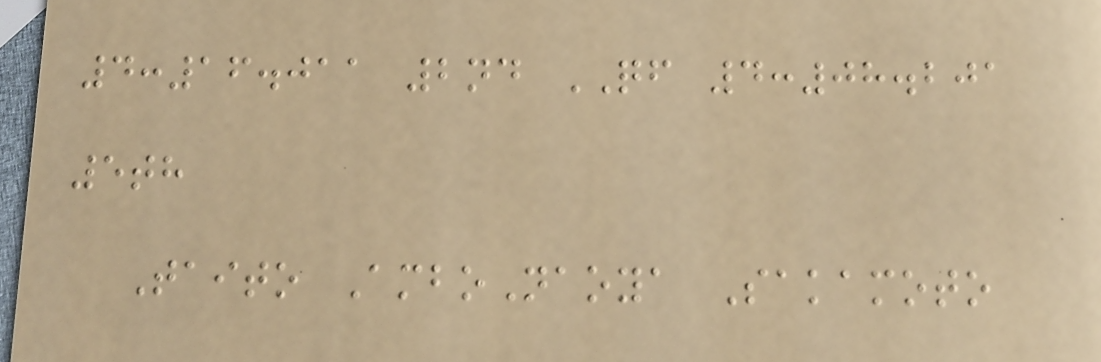4:16.011 2nd QF 4:08.201
5th
Taito AmboNaoya Sakamoto
